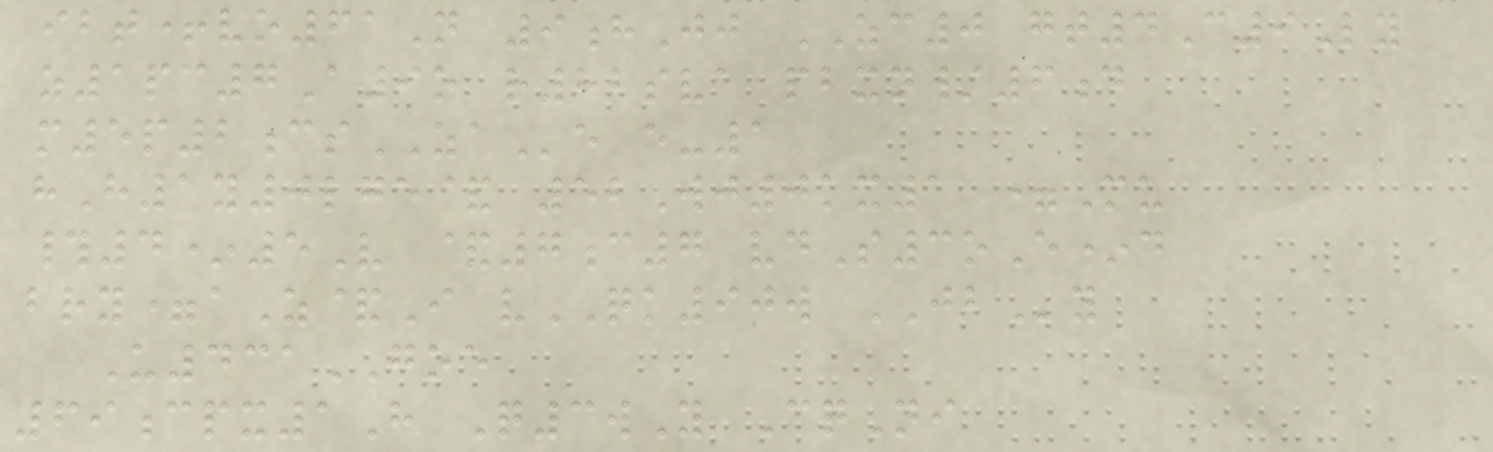ibt+vo61N 9hJj ZC0 gt4C9Ly
z1pc7A9o r82sva pbxn/6d
m5p2csZAe e-1
hH1y0lge& 52Wj0kx1 =Mu
#4*5V &7c7 vdS3oE*d
bry=aZ&I vQK90w JBy
U431GOE
69cpx1H Q3wY CqNi
